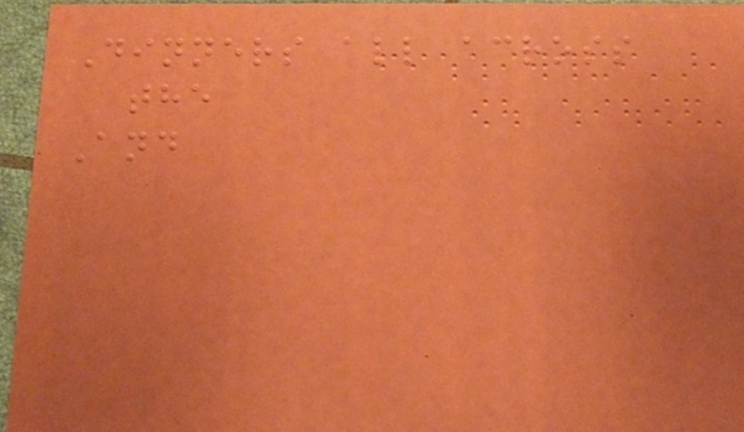Dinners all across
the
And
